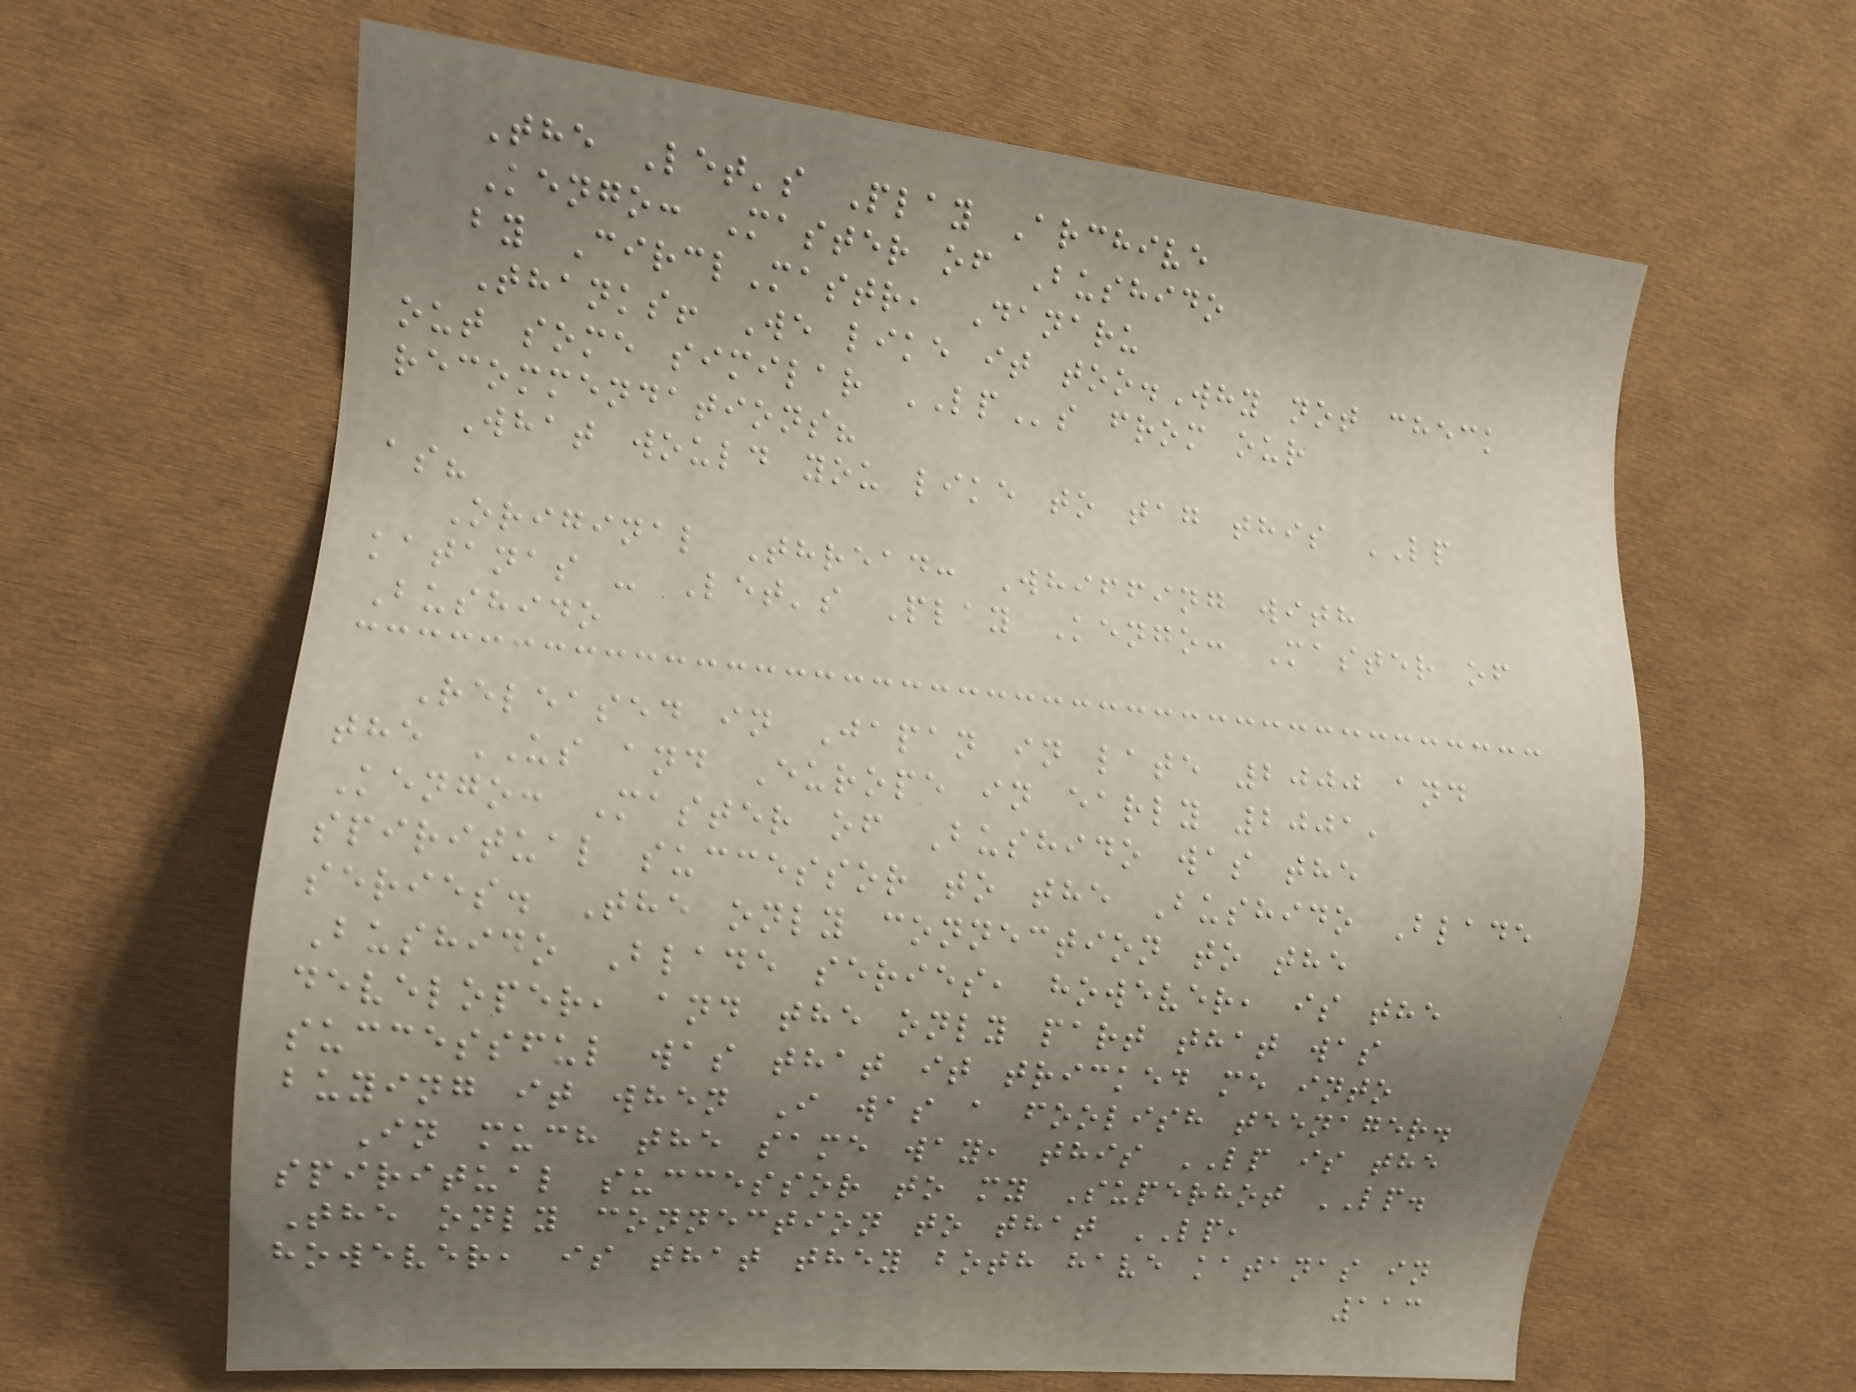The Let's Play Archive
Kengo: Master of Bushido
by CirclMastr, Danaru
Thanks! We like it too.Why not check
out some similar LPs from our
recommendations?
What would you like to tag this LP
as?
Original Thread: Whiffing with
katanas - Let's Play Kengo: Master of
Bushido
Released in Japan in late 2000 and
the US and Europe in early 2001,
Kengo: Master of Bushido was the
spiritual successor to the Bushido Blade
series. The only connection to the
Bushido Blade series, however, is the
developer, and the only part that was
successful was that it tricked me into
buying it when I was a foolish teenager.
In much the same way, this LP is the
spiritual successor to my Superhot LP.
The only connection to that LP,
however, is that they both have katanas in
113
